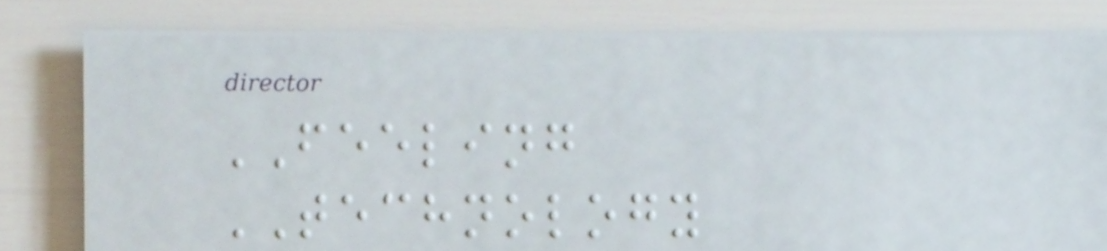FEELING
TECHNOLOGY
